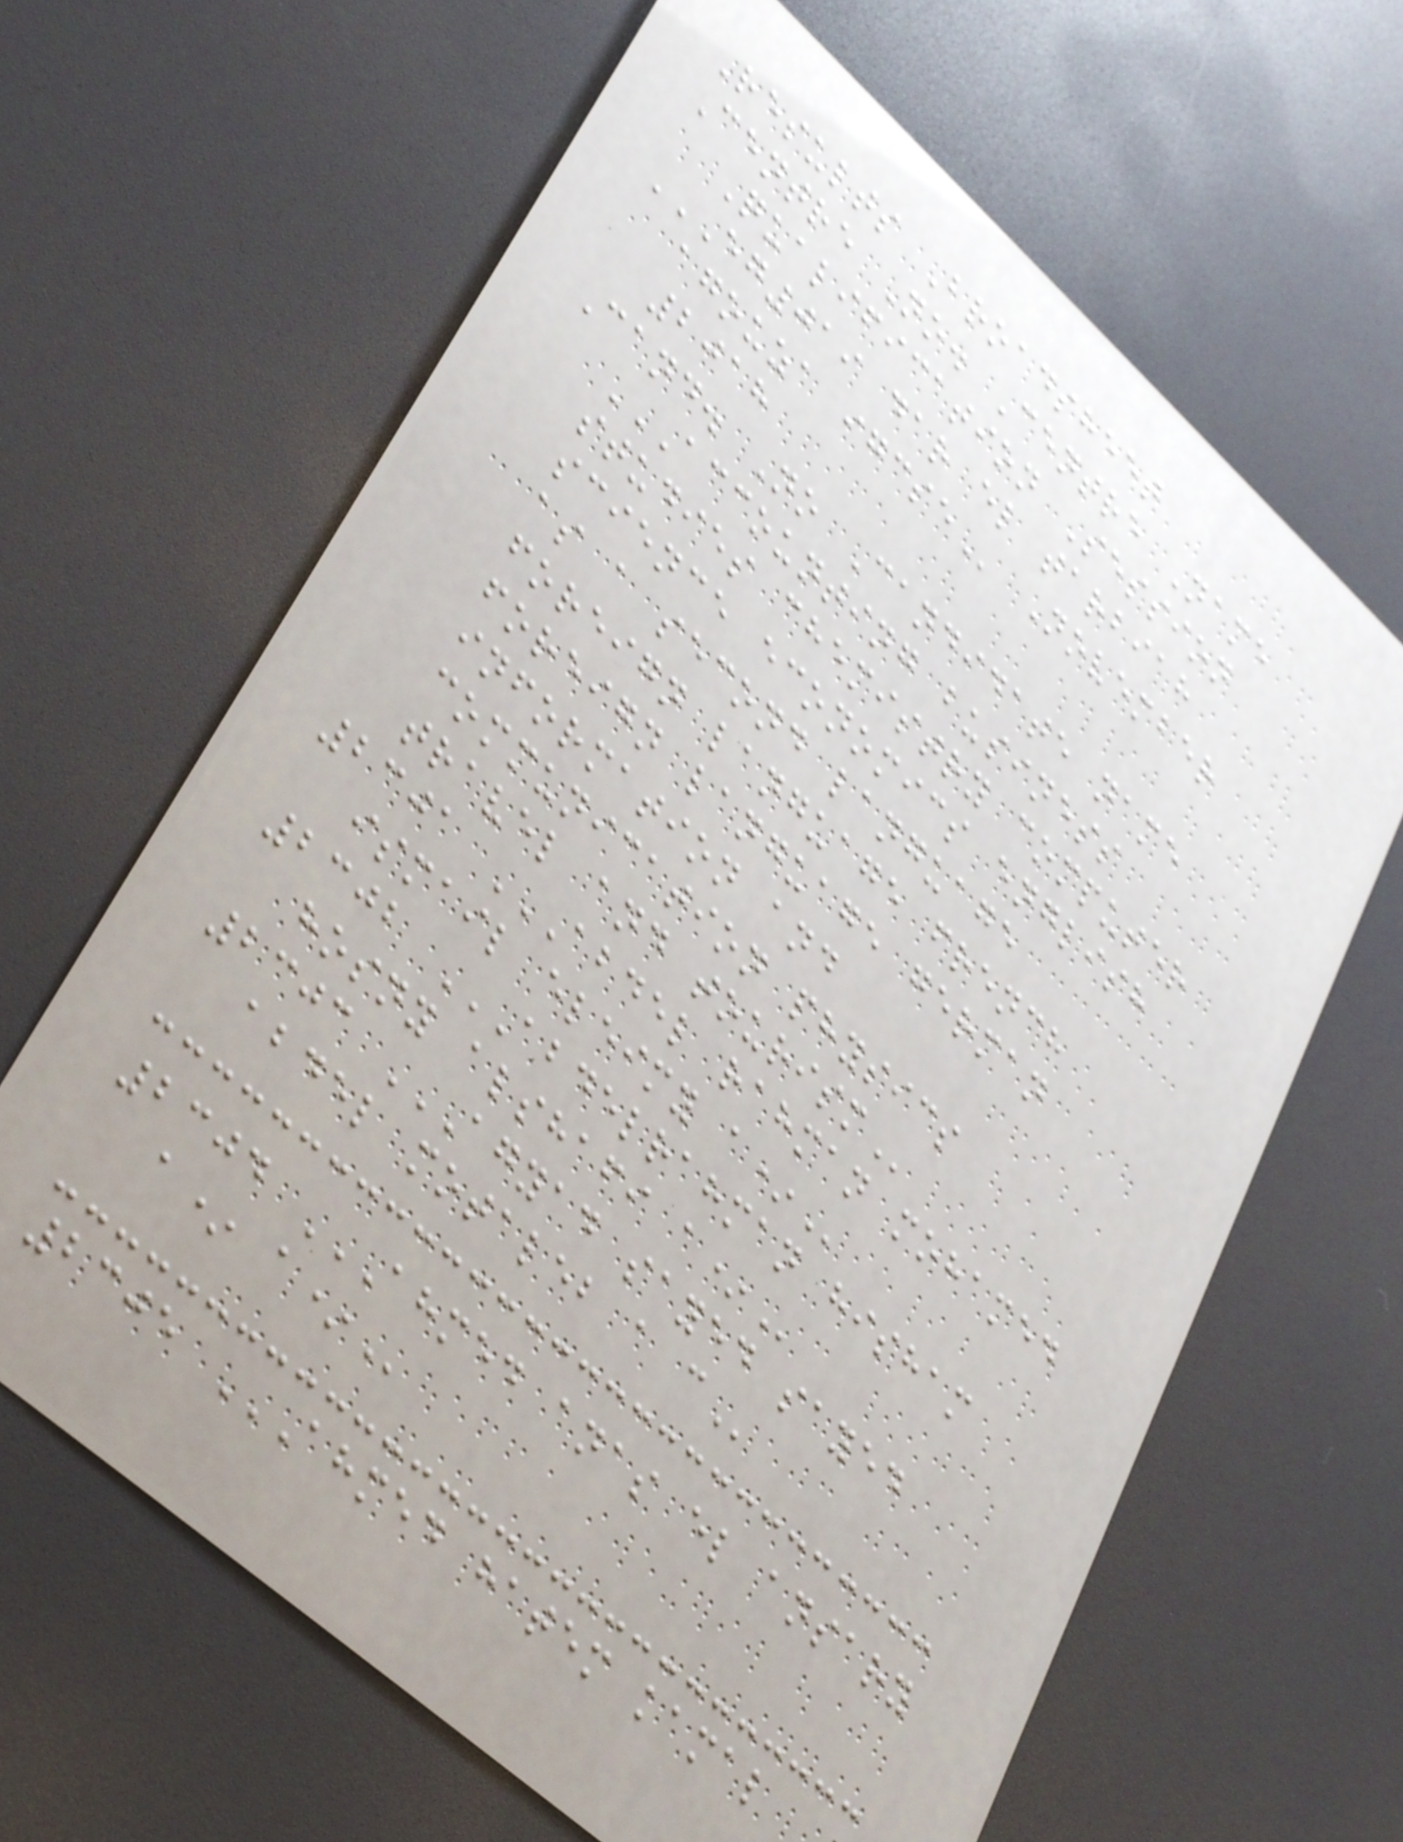Results Broadsheet
Centre No. Centre Name
Qualification Session
EG019 DAR EL TARBIAH
AGOUZA IGCSE November
2018
Cand. No Candidate name
ACCOUNTING BUSINESS
STUDIES CHEMISTRY COMPUTER
SCIENCE ECONOMICS ENGLISH
AS A SECOND LANGUAGE
FOREIGN LANGUAGE FRENCH
FOREIGN LANGUAGE GERMAN
INFORMATION AND
COMMUNICATION PHYSICS
TRAVEL AND TOURISM
2301 ABDEL RAHMAN MOHAMED
ISMAIL ELEIMY A*
2302 ABDELRAHMAN HISHAM
HOSNY ALSHAFI A*
2303 AGYAD SAYED SAYED
ABDEL MOTALEB A C
2304 AHMED ANAS EL ANSARY
A* A*
2305 AHMED HATEM KAMAL
